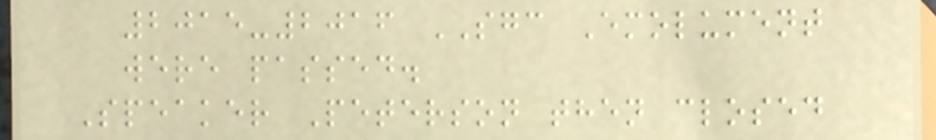2015-2016 SGC Emolument
were passed.
Speaker Peterson then closed
